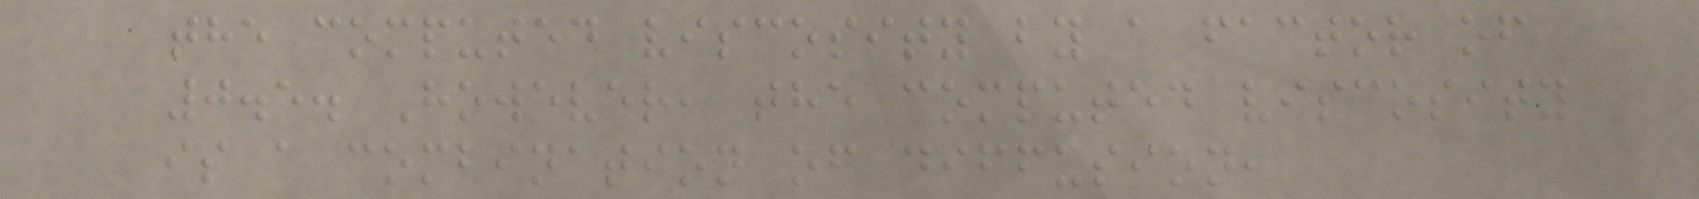the computed viscosity by a factor of
0.5. However, the computed viscosity
is a combination of diffusion,
